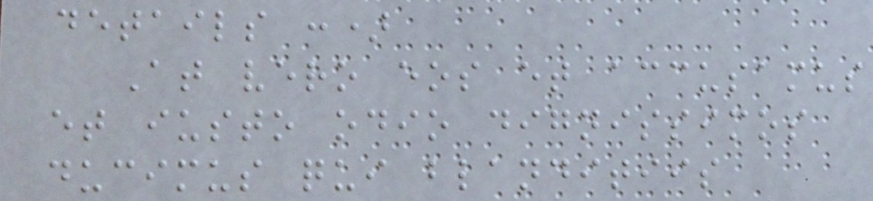details :)
At vero eos et accusamus
et iusto odio dignissimos
ducimus qui blanditiis
